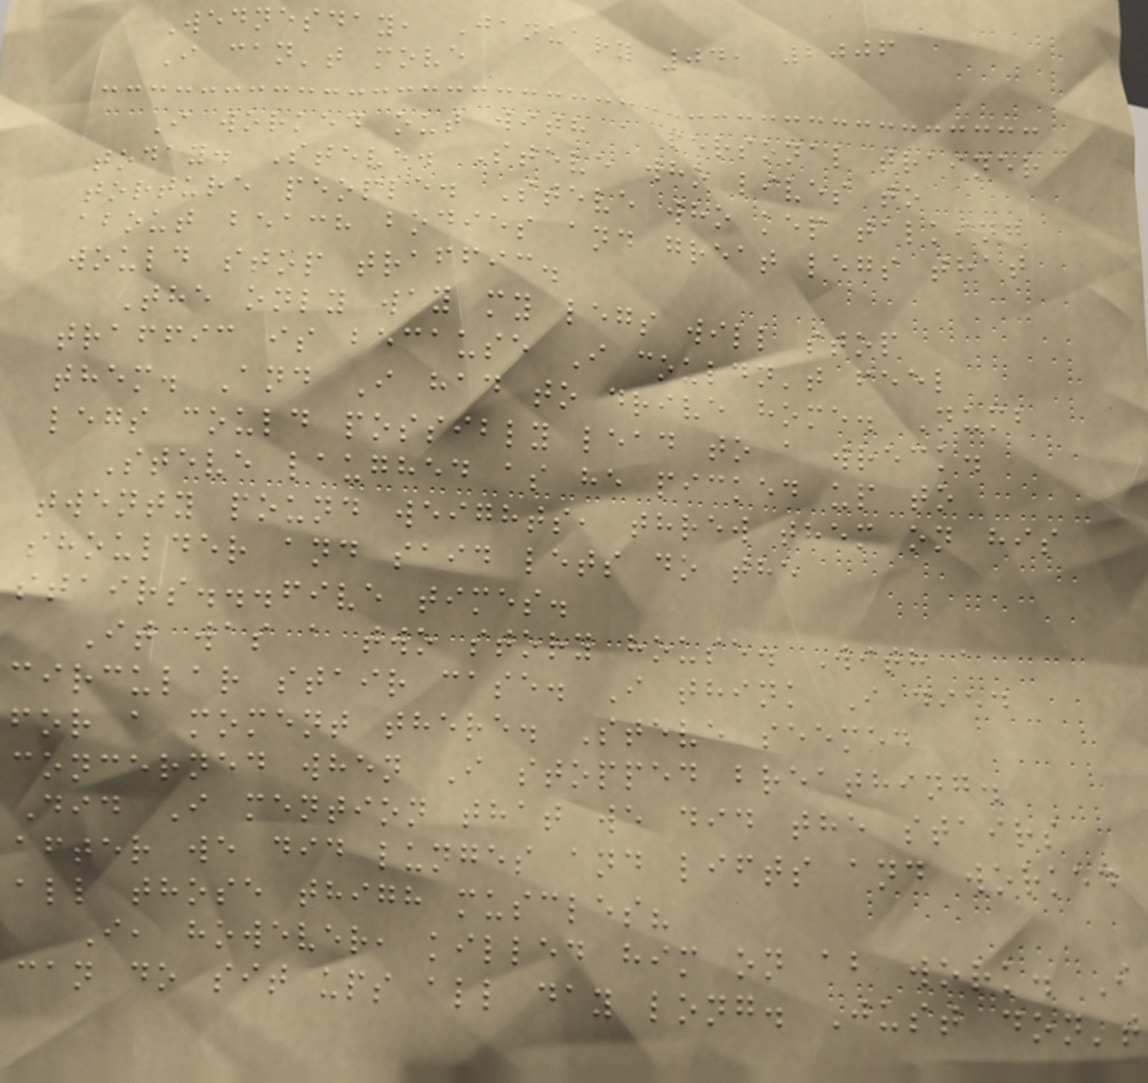Wednesday, January 04, 2006
I can't move
I worked out with a personal trainer
today. Steve. Steve who lives to
torture people. Steve who kep talking
about beach bodies and great legs that
would stop traffic.
The only way my legs will stop
traffic is because I couldn't feel
them. And I had to drive home. Numb
legs could possibly lead to a wreck.
Steve laughed as he picked up to
twenty pound weights, threw them on his
shoulder and said lets do the
stairs...five times.
It was a two story house. With a
circular stair case. I think I died
for a moment there. Steve seemed
concerned when I stopped breathing.
Did I mention that we did the stairs
after we did lunges and lifts and worked
all those thigh muscles?
I, however, killed him on ab work. I
can do sit ups all day long. Just don't
